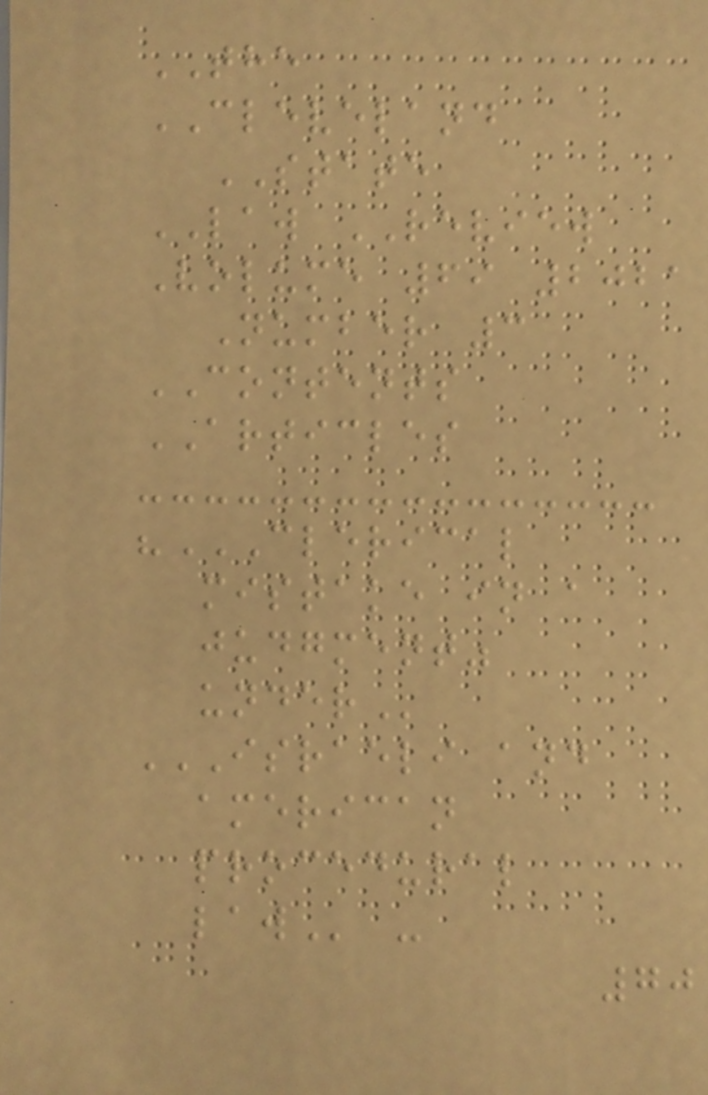THE
CLEVELAND
STATE
LAW REVIEW
Volume 69 2021
Number 3
CONTENTS
ARTICLES
"CLERICAL
MISTAKE IN A
JUDGMENT"
UNDER
ISRAELI AND
AMERICAN
PROCEDURAL
LAW -
70
